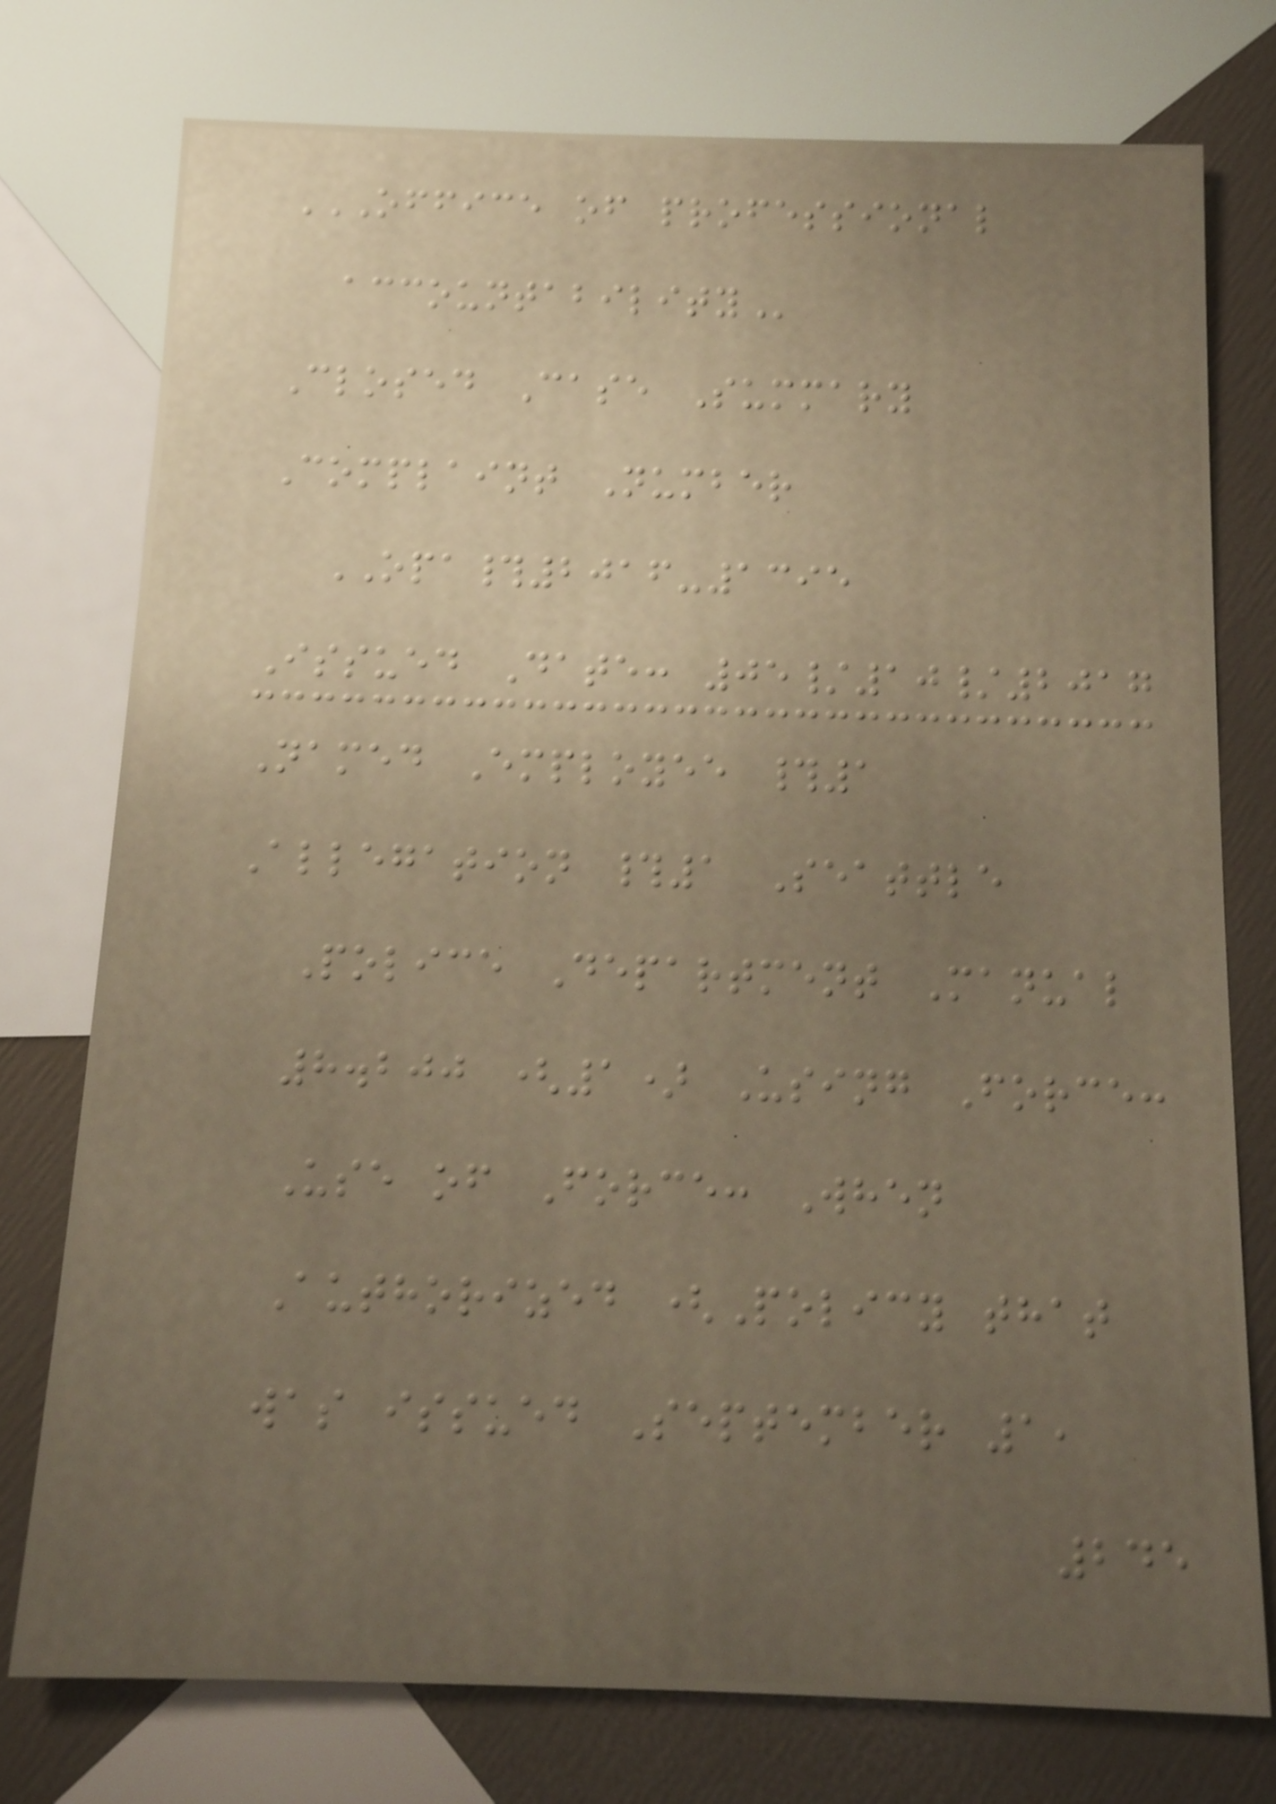OFFICE OF PROFESSIONAL
ACCOUNTABILITY
Closed Case Summary
Complaint Number
OPA#2016-1395
Issued Date: 05/10/2017
Named Employee #1
Allegation #1 Seattle
Police Department Manual
8.200 (1) Using Force:
Use of Force: When
Authorized (Policy that
was issued September 1,
245
